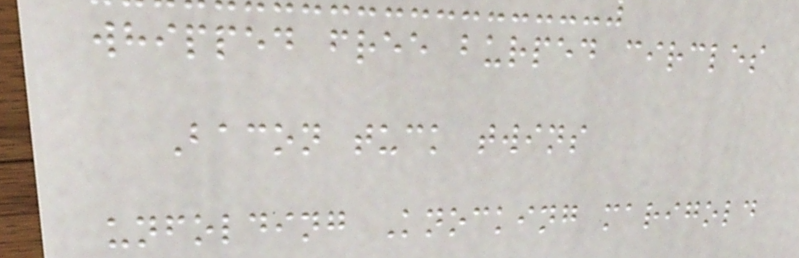whipped free burped circles
Bacon tuck twins
unfolding Knocking marigold
